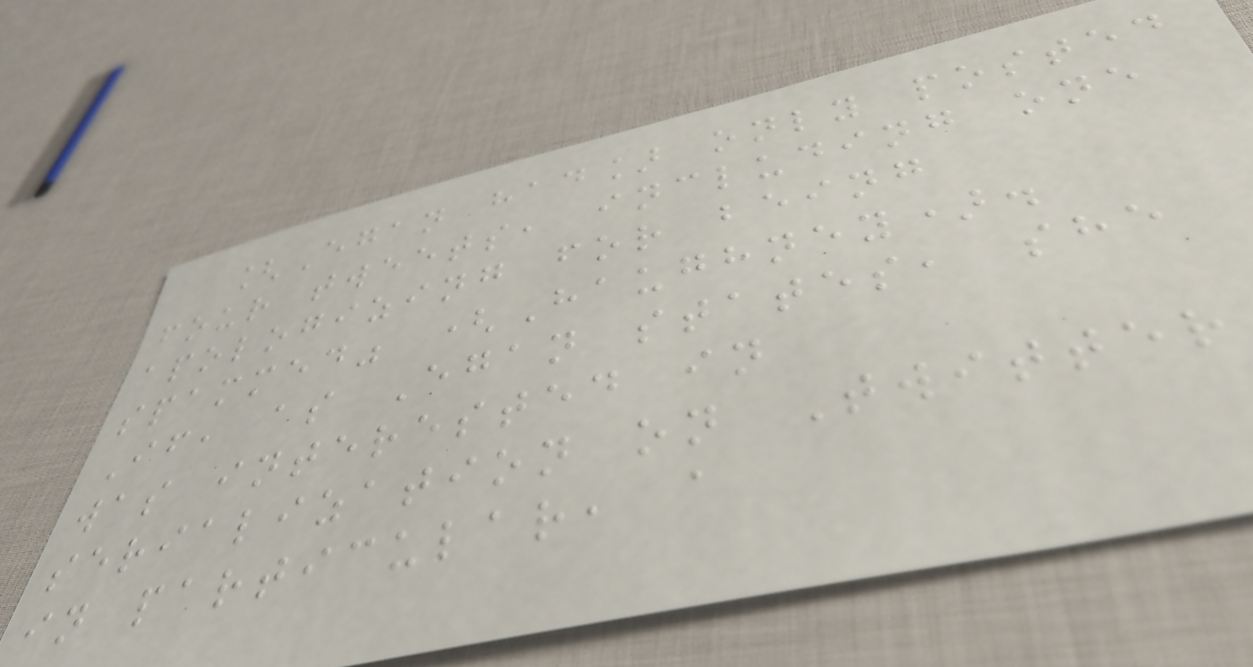[Egan had] only posted
four tweets, including one
apologizing for being
spammed" (Haughney).
If, as Egan states, she
was interested in
serialization on Twitter
in particular, a
